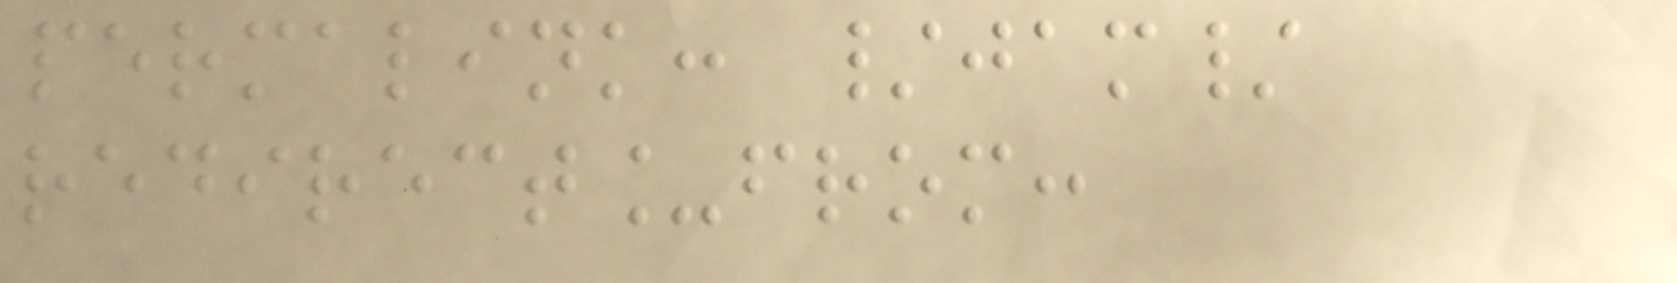permalink: /jam/
redirect_from:
